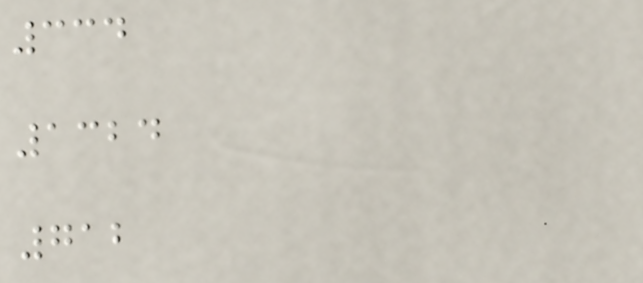334
1324
712
